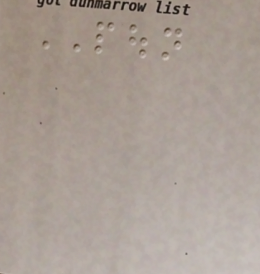POUN
